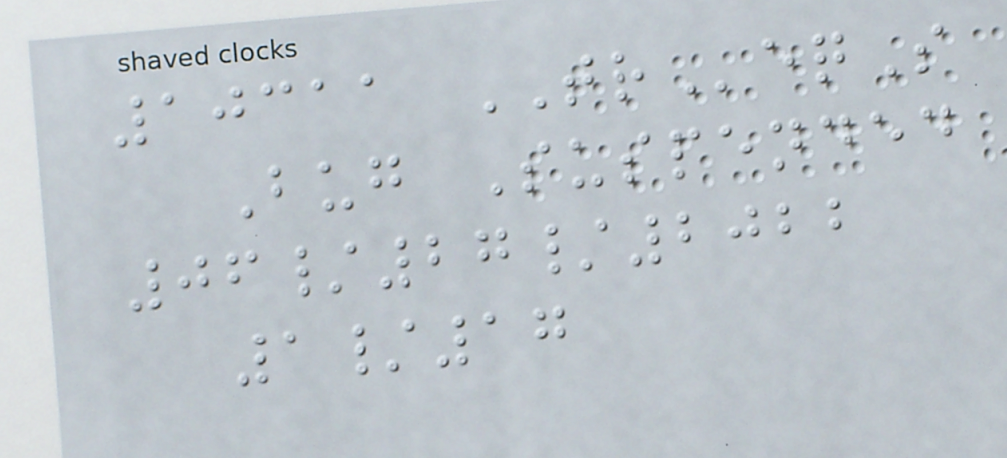10311 TReqS
Bug Suspended
06/27/2022
1/17
